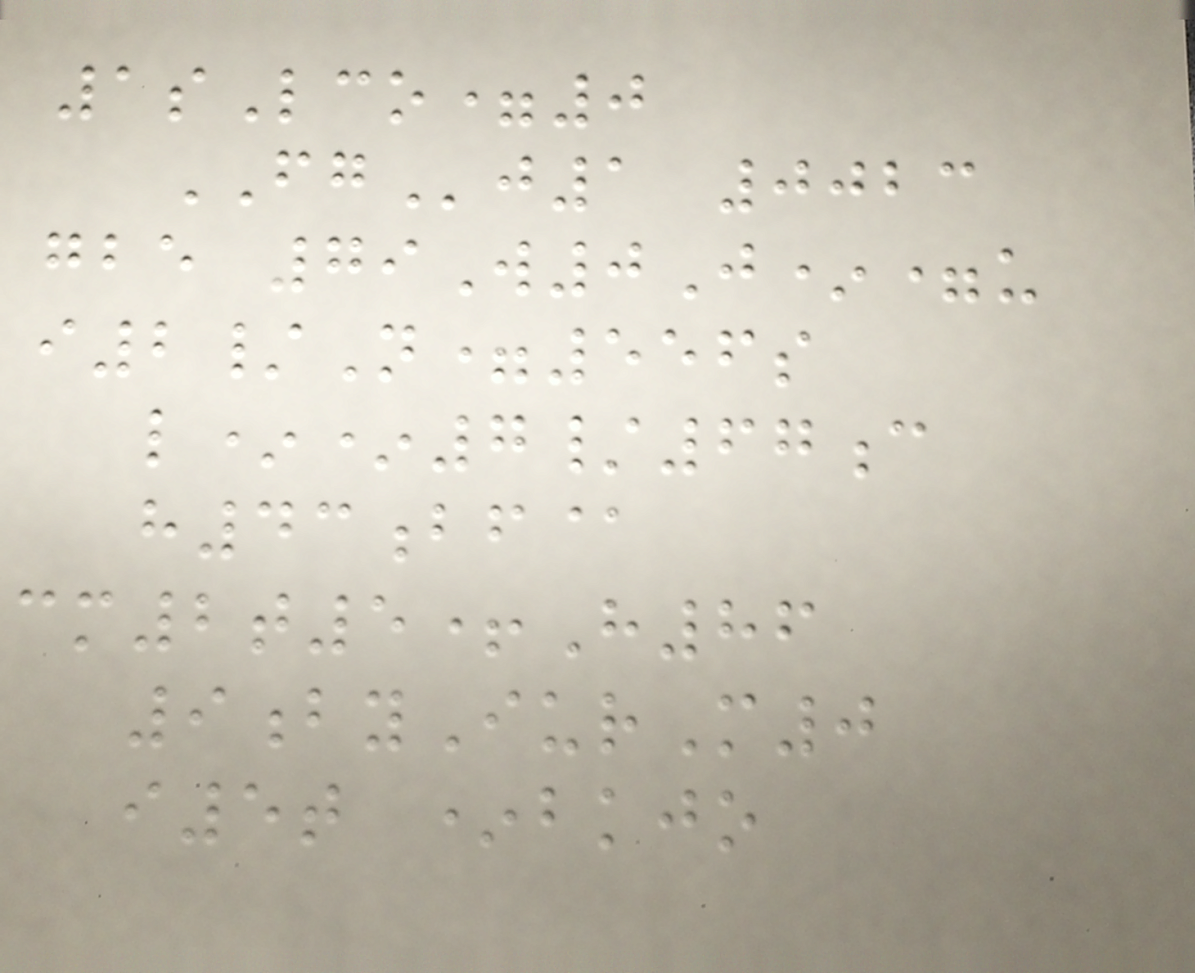1sLco=0
FGj1 0023
gbe 79W0J*=u
i2/N=556s
l**7/67c
h43bf@
cm2t5+H86
9byIurM0
i5t *bkjo
